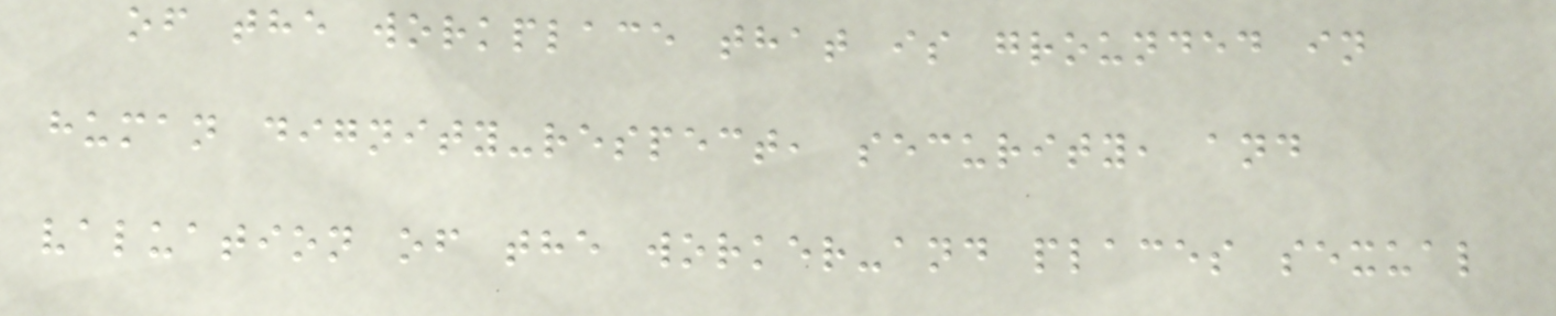of the workplace that is grounded in
human dignity-respect, security, and
valuation of the worker-and places sexual
